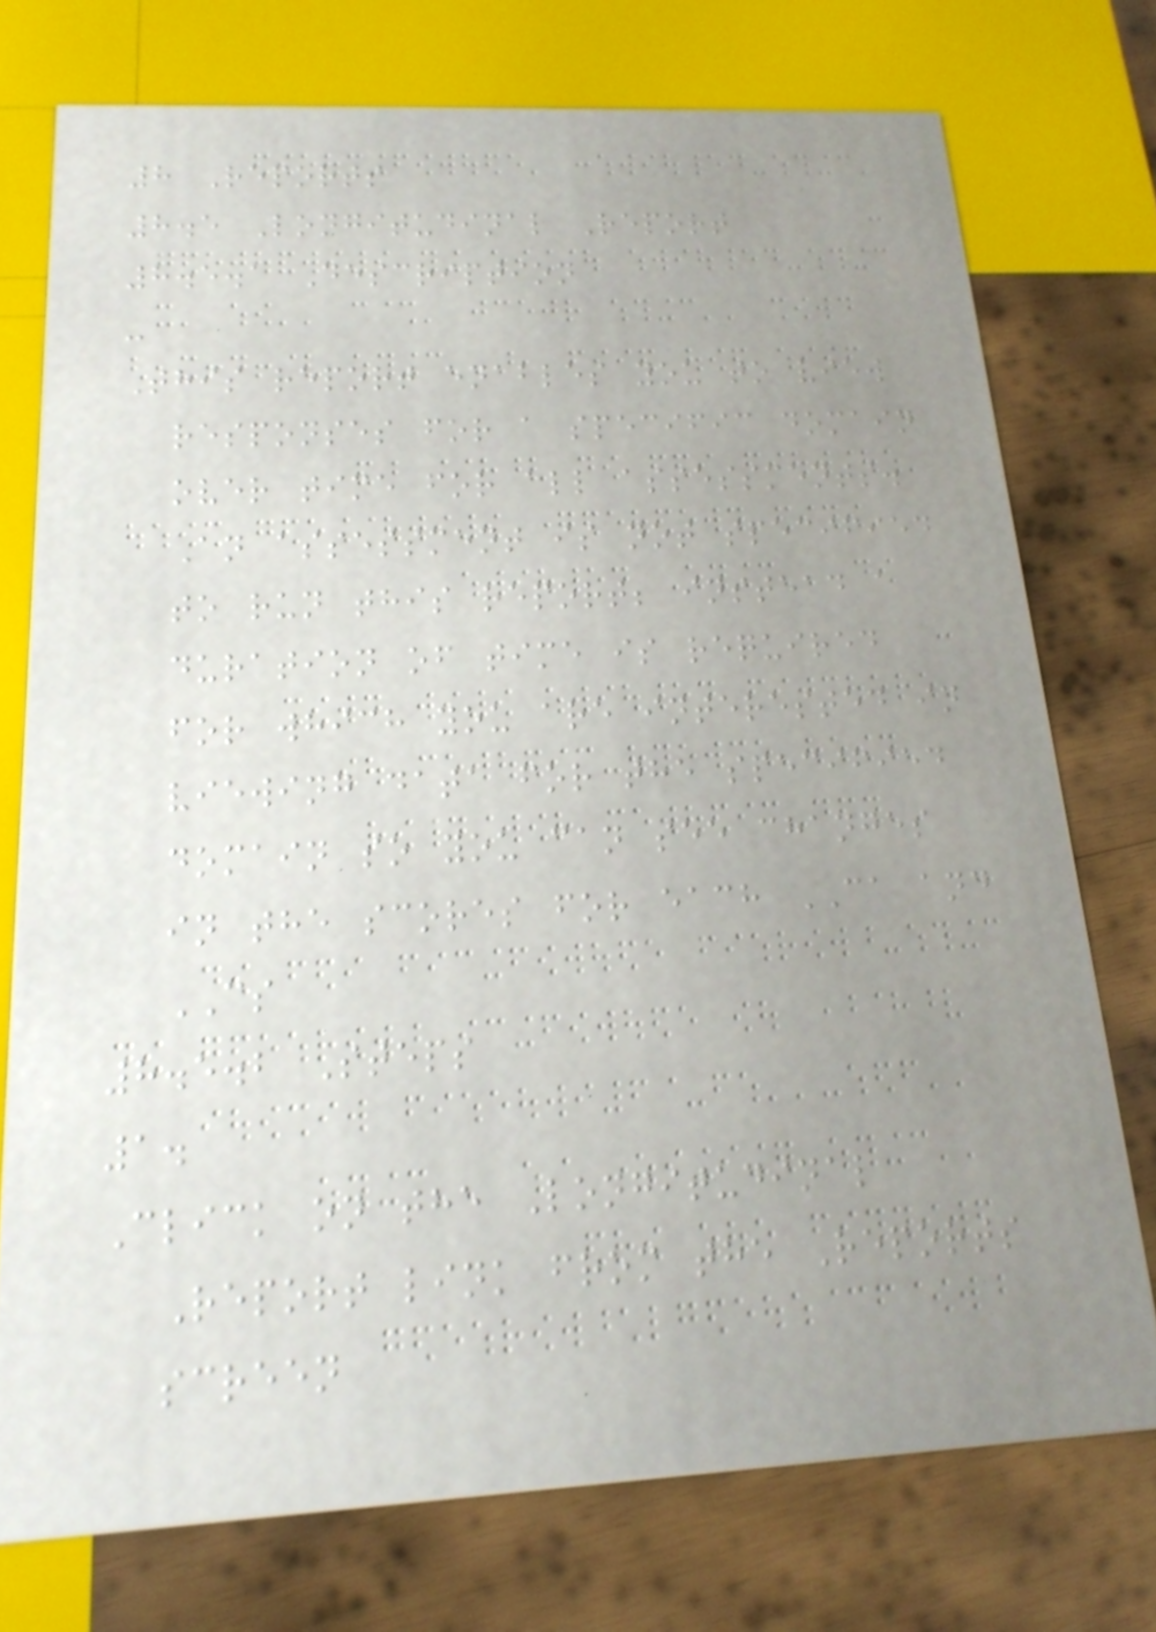8 Reports
8.5 Longitudinal Report
8.5.1 Description
-
This report enables you to view
responses for a specific domain
over time for all assessments.
An assessment is not specified
to run this report; instead a
duration of time is required
for which you are interested in
viewing data for the specified
domain so you can see changes
in the scores for each CA and
CS
8.5.2 Steps
1.
Click on the Longitudinal
Report link from the Reports
screen
